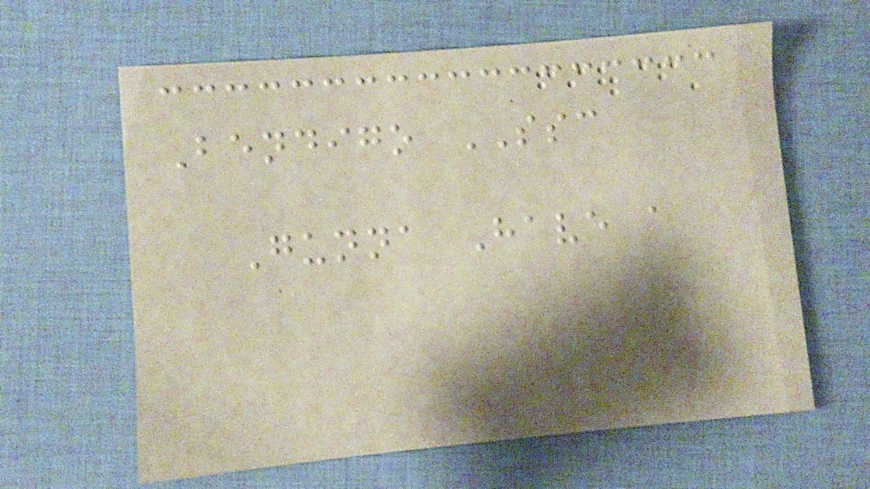Bendigo SSC
Gunna Have a
